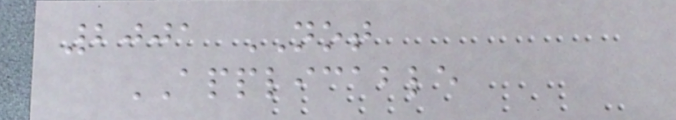2001 NOT
APPLICABLE
